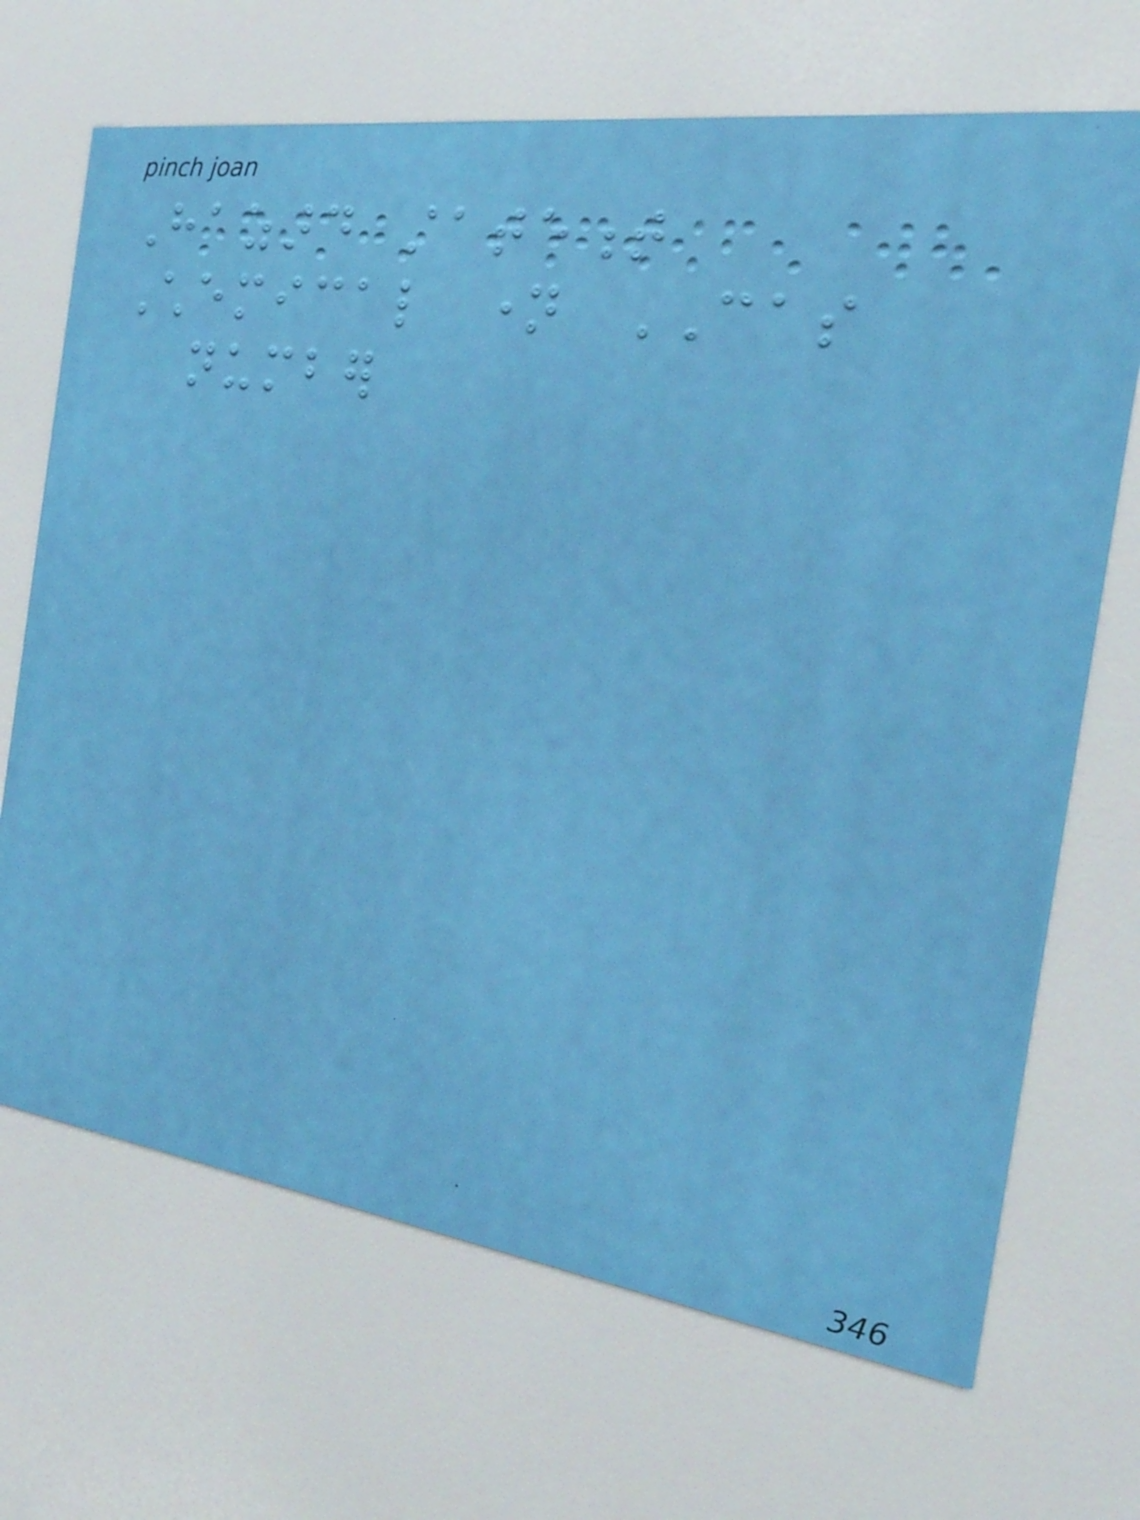Hazard statement
Chemical name CAS
number
